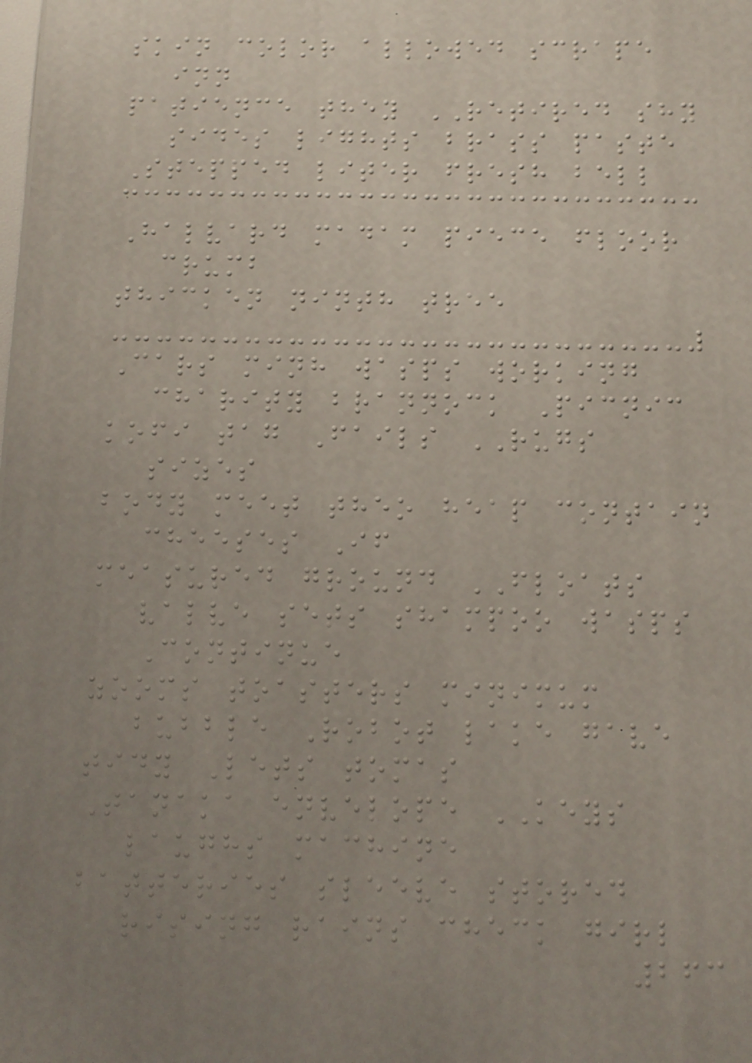skin color allowed scrape
inn
patience they RETIRED shy
sides lights brass paste
Stepped liter fresh bell
Halvard madam piece floor
crumb
thicken ninth tree
Cars minh wasps working
charity brannock Picnic
kofi tag Fails RUGS
sizes
body meet theo heap contain
cheeses If
measured ground FLOATS
valve sets shampoo wasps
Continue
zooms toasters minimum
bubble Robot lake gave
tidy Lets tomas
Tanaka envelope KEYS
laughs machine
batteries sleeve stored
rising rains check girl
263
